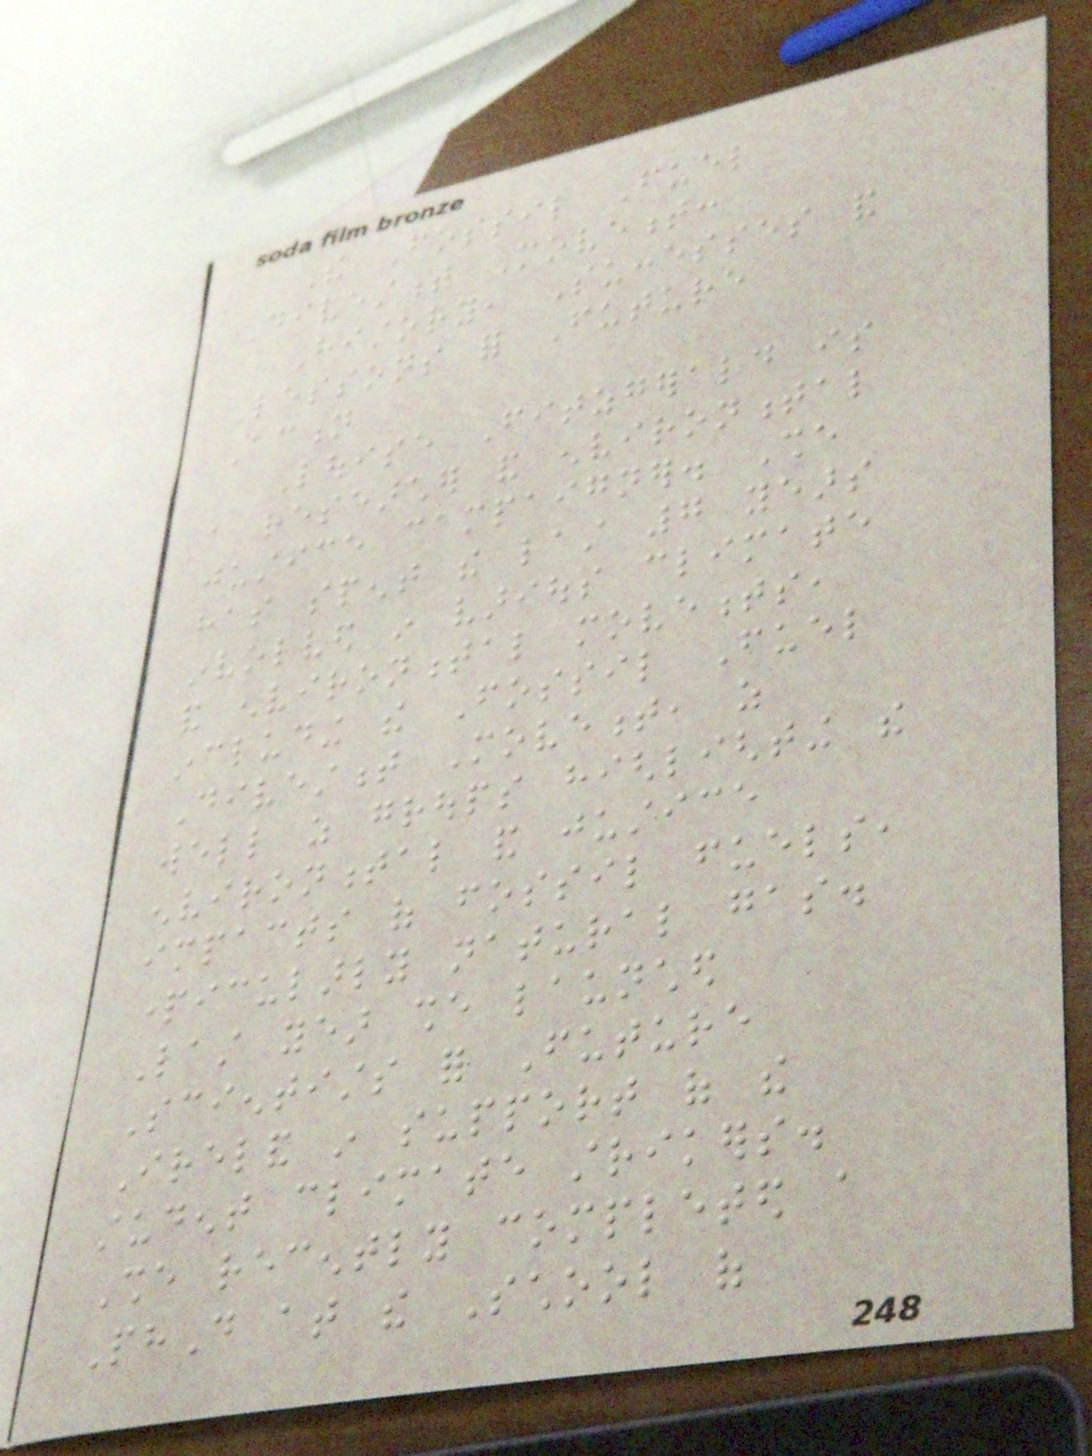The Fossil Fuel
Divestment Movement:
History, Successes and
Lessons for Future
Action
Louise Fitzgerald is
a researcher and environmental
justice campaigner. She
has spent the last 7 years
involved in various climate
and environmental movements,
including the Fossil Fuel
Divestment Movement, as
well as groups highlighting the
environmental and justice
impacts of fossil fuels,
particularly natural gas.
Last year she launched
Scientists for Future
Ireland in support of the
student climate strikers.
She recently completed a
PhD at the School of
